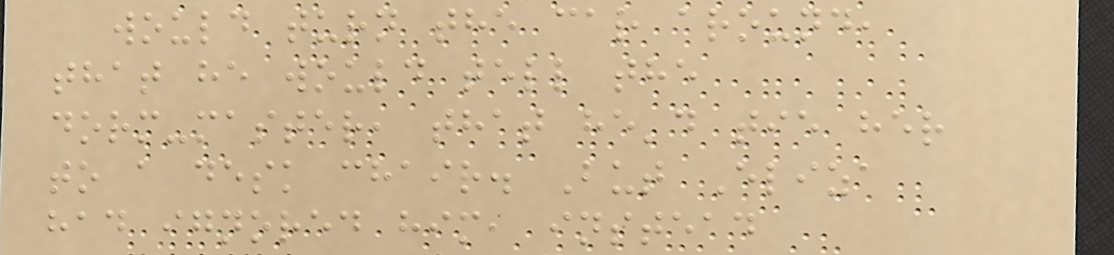would turn the car around,
that he would tell the
dorm-master, that he'd tie her
to a desk chair. But Eliza
had ignored him, instead
